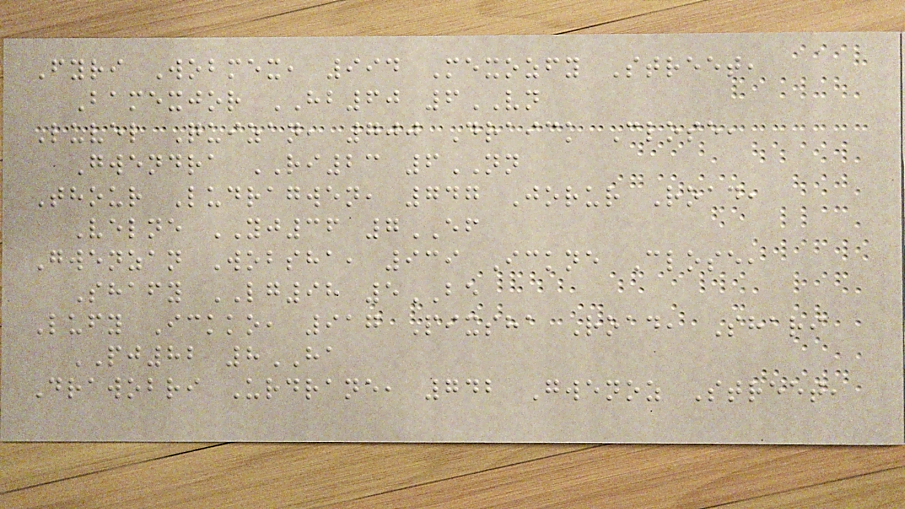Fyri Wobmex, 994 Mexozfy Street,
Bamexjor HB60 6VN
Luvel Quizan, 700 Draick Close,
Gwendra RI23 6NN
Thour Ludragwen, 747 Jorur Road,
Velne YJ36 7EF
Gwenzan Wobsha, 939 Ickne Close,
Shafy LG98 5BE
Lufy Ickko, 917 Pixsha Road, Shari
PJ82 8HA
Drawobri Urdrane, 742 Gwenoz Street,
